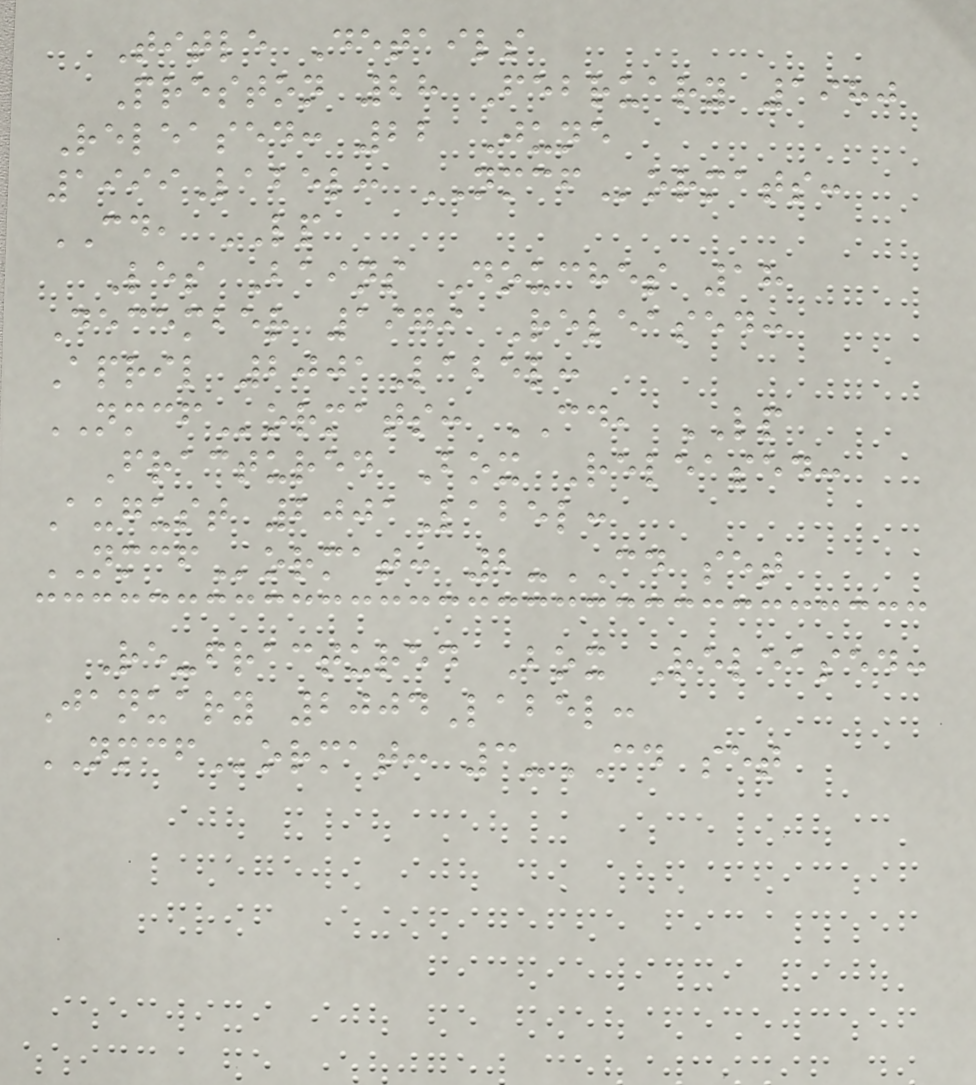Title Details
Preston 28 February 1980
Released: 22 June
1999Label: NMCFormats:
CD, LP
Les Bains Douches 18
December 1979 Released:
April 2001Label:
NMCFormats: CD, LP
Fractured Box Released:
August 2001Label:
NMCFormat: 2-CD set
Re-fractured Box Released:
January 2004Label:
NMCFormat: 3-CD set
